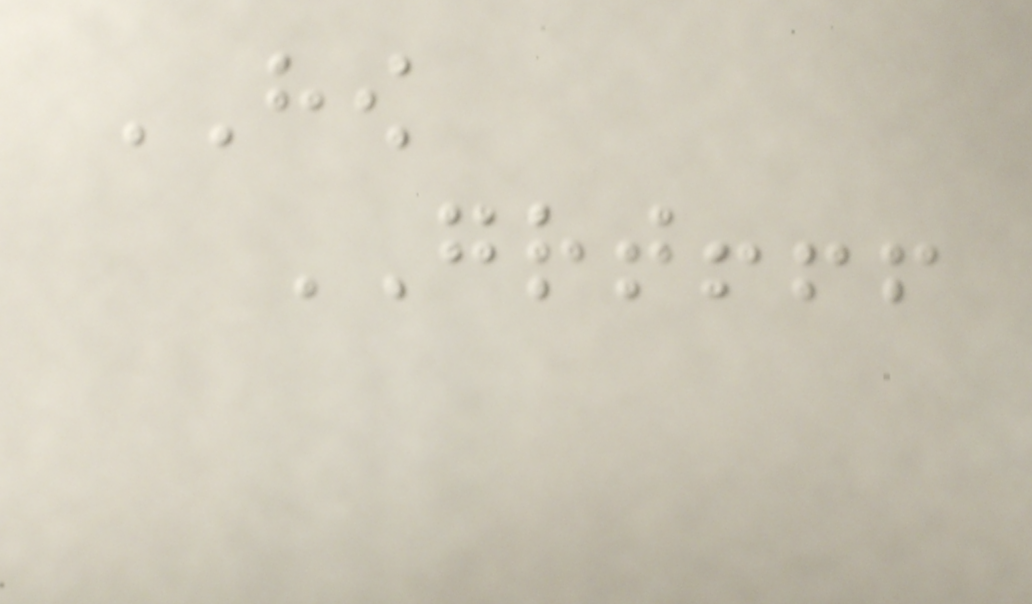HOW
GREAT!!!
